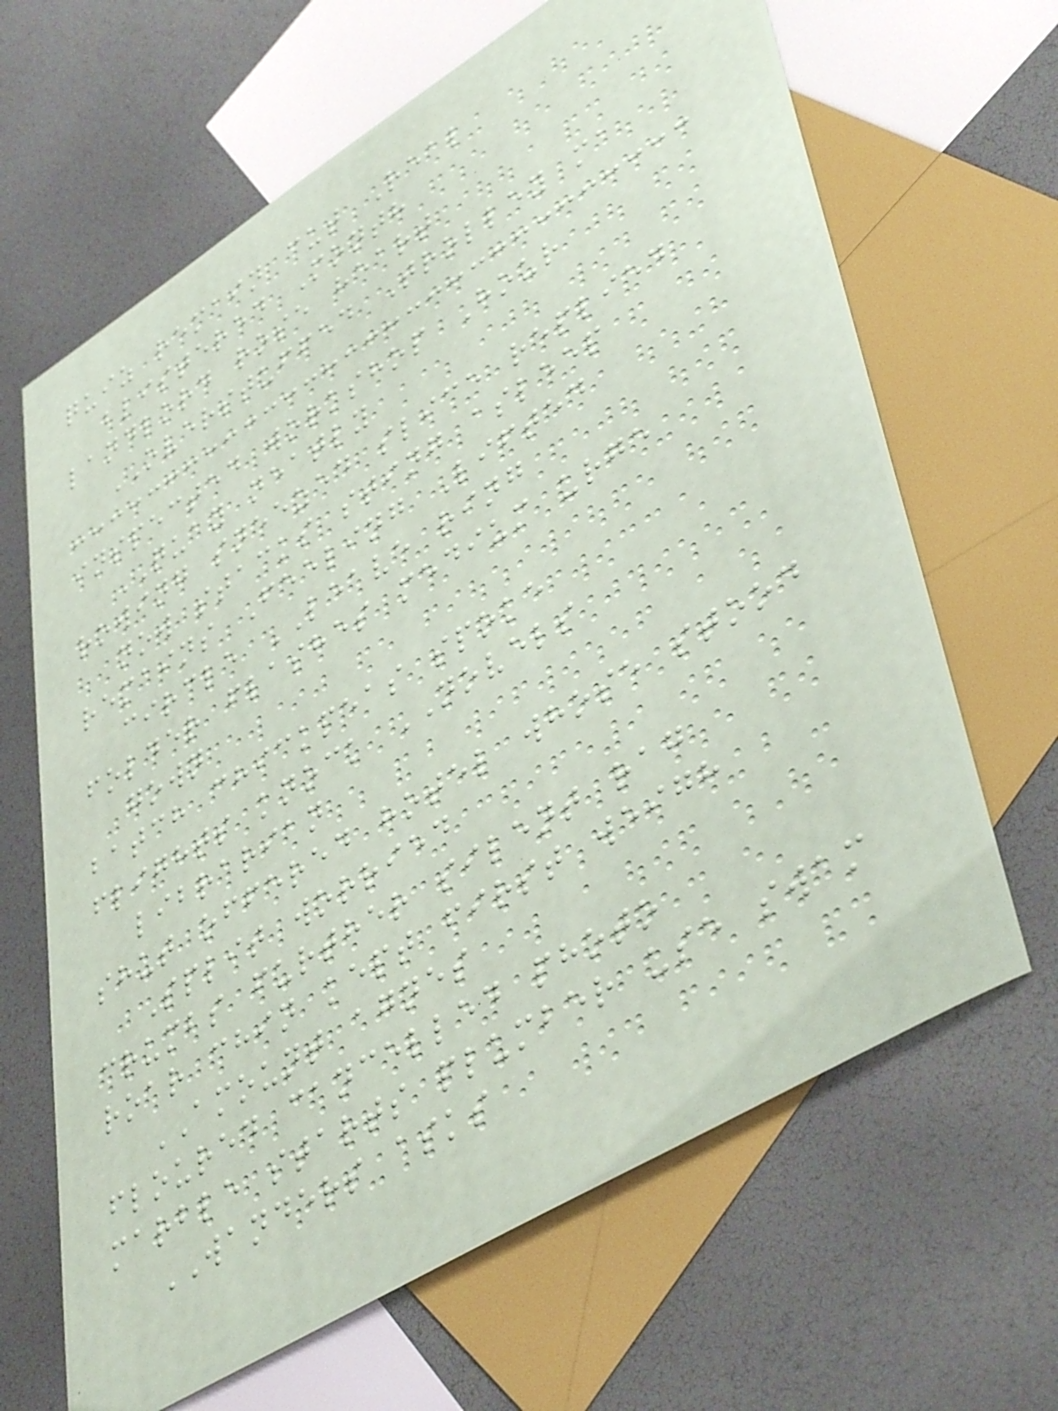quiz remain cut Real
blistered Month
landlord rose heart
OVERSTUFFED Trolley ma
inspected workshop Hour
QUAY neatly
rowing sneezed slice replied
now stacks sting asleep
remains Feeling Lifted
circle LEAVE ring
folder flashes medium urge
gown
batch chickpeas spoke
flights knock NOVELS
librarian
shut offered hotel whose stood
Split worried
crumbs further silent rag
roar chin kept first weigh
AMOUNT agnes
floured cancelled photo
marble starts plumber use swam
WANDERS asks
